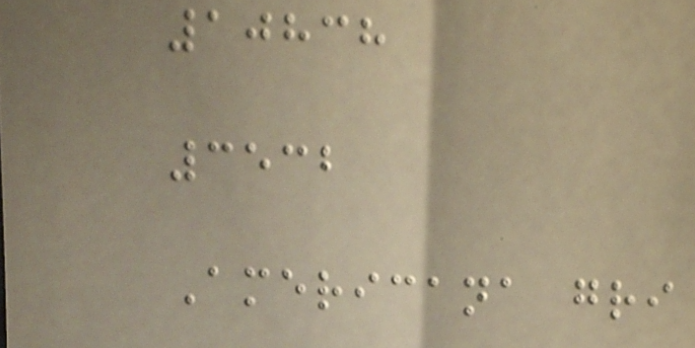10838
3532
Americana gri
